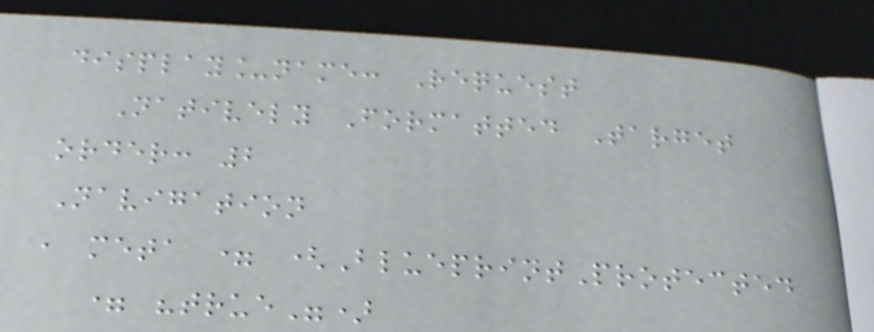display_name: Request
Natively Formatted Target
order: 2
Navigation
, meta = (BlueprintProtected
= "true")
